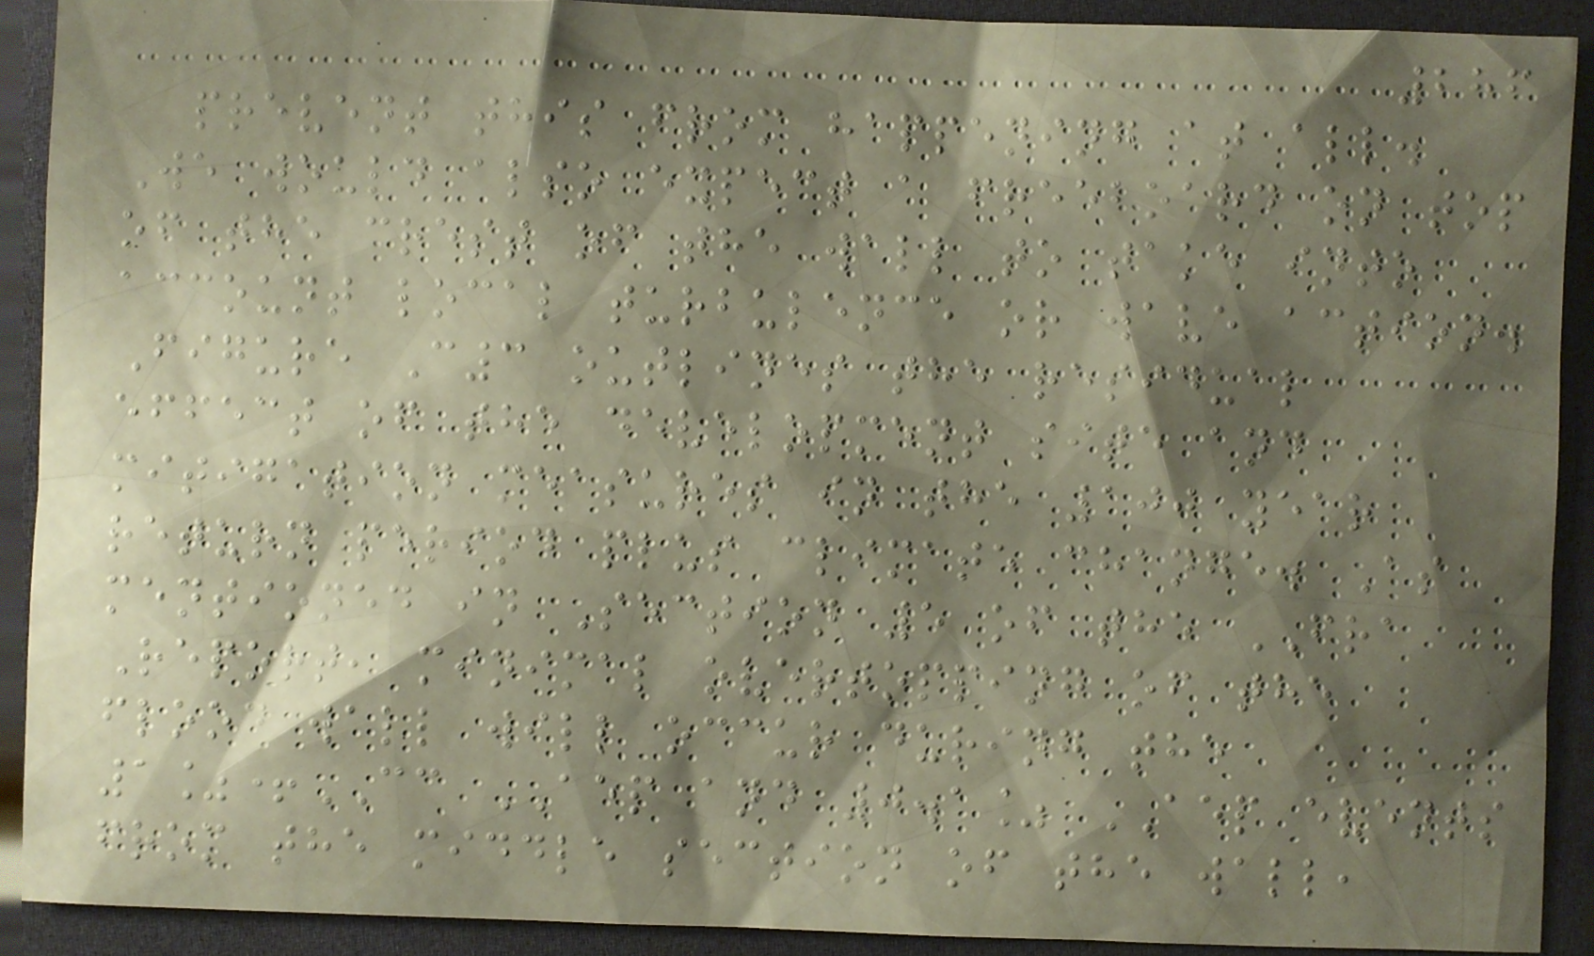286
prevent this from happening at all.
We would also expect a freeboard on top
of the crest of the wall to take into
account local turbulence or wave action.
Figure C3 outlines the residual
effect of the development site and
mitigation measures in the 100 year
return period plus climate change. As
mentioned in Section 5 of the FRA
Report, minimal overtopping of the
flood wall will occur during the
1%+CC AEP and 0.1% AEP events
from the middle section of the wall,
